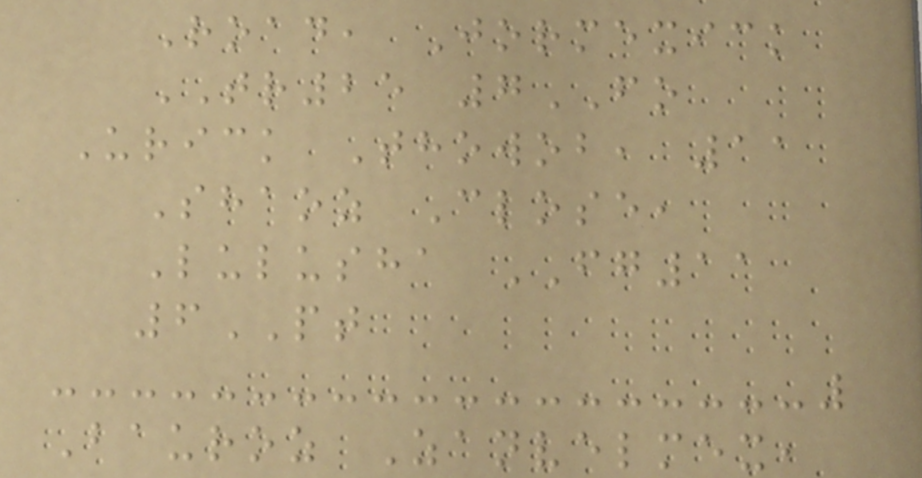Road, Jormexick
TR25 7FO
Urick Thowob, 11
Shaoz Close,
Lulusha FG11
6PT
Bauroz Zanvelmex,
